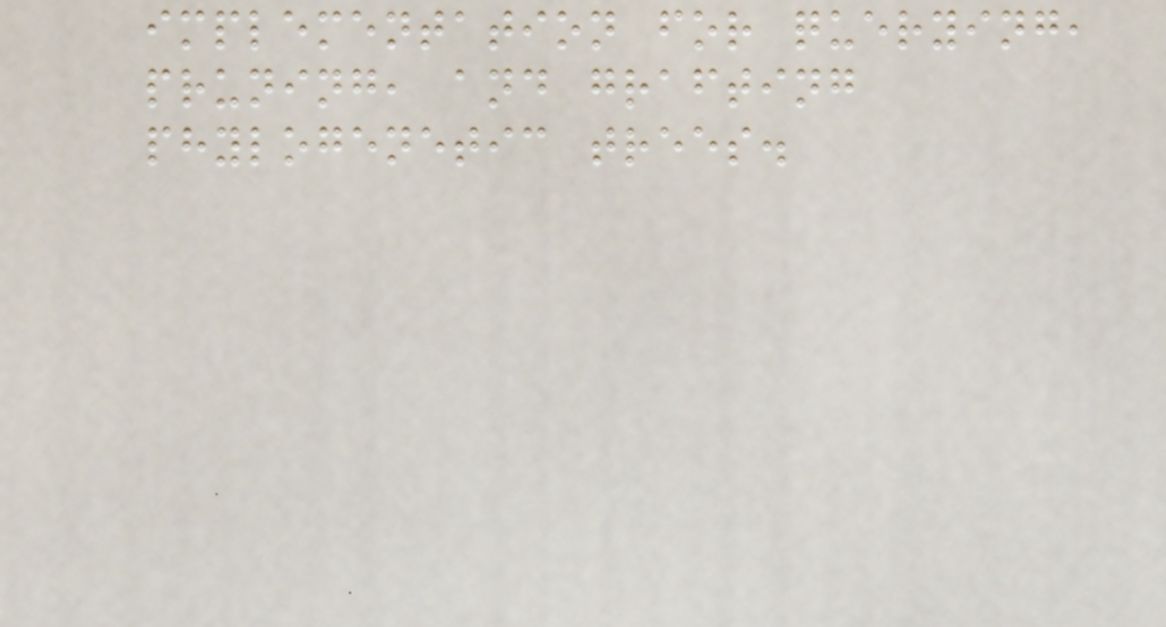implementation for querying,
pruning, and grafting
phylogenetic trees.
